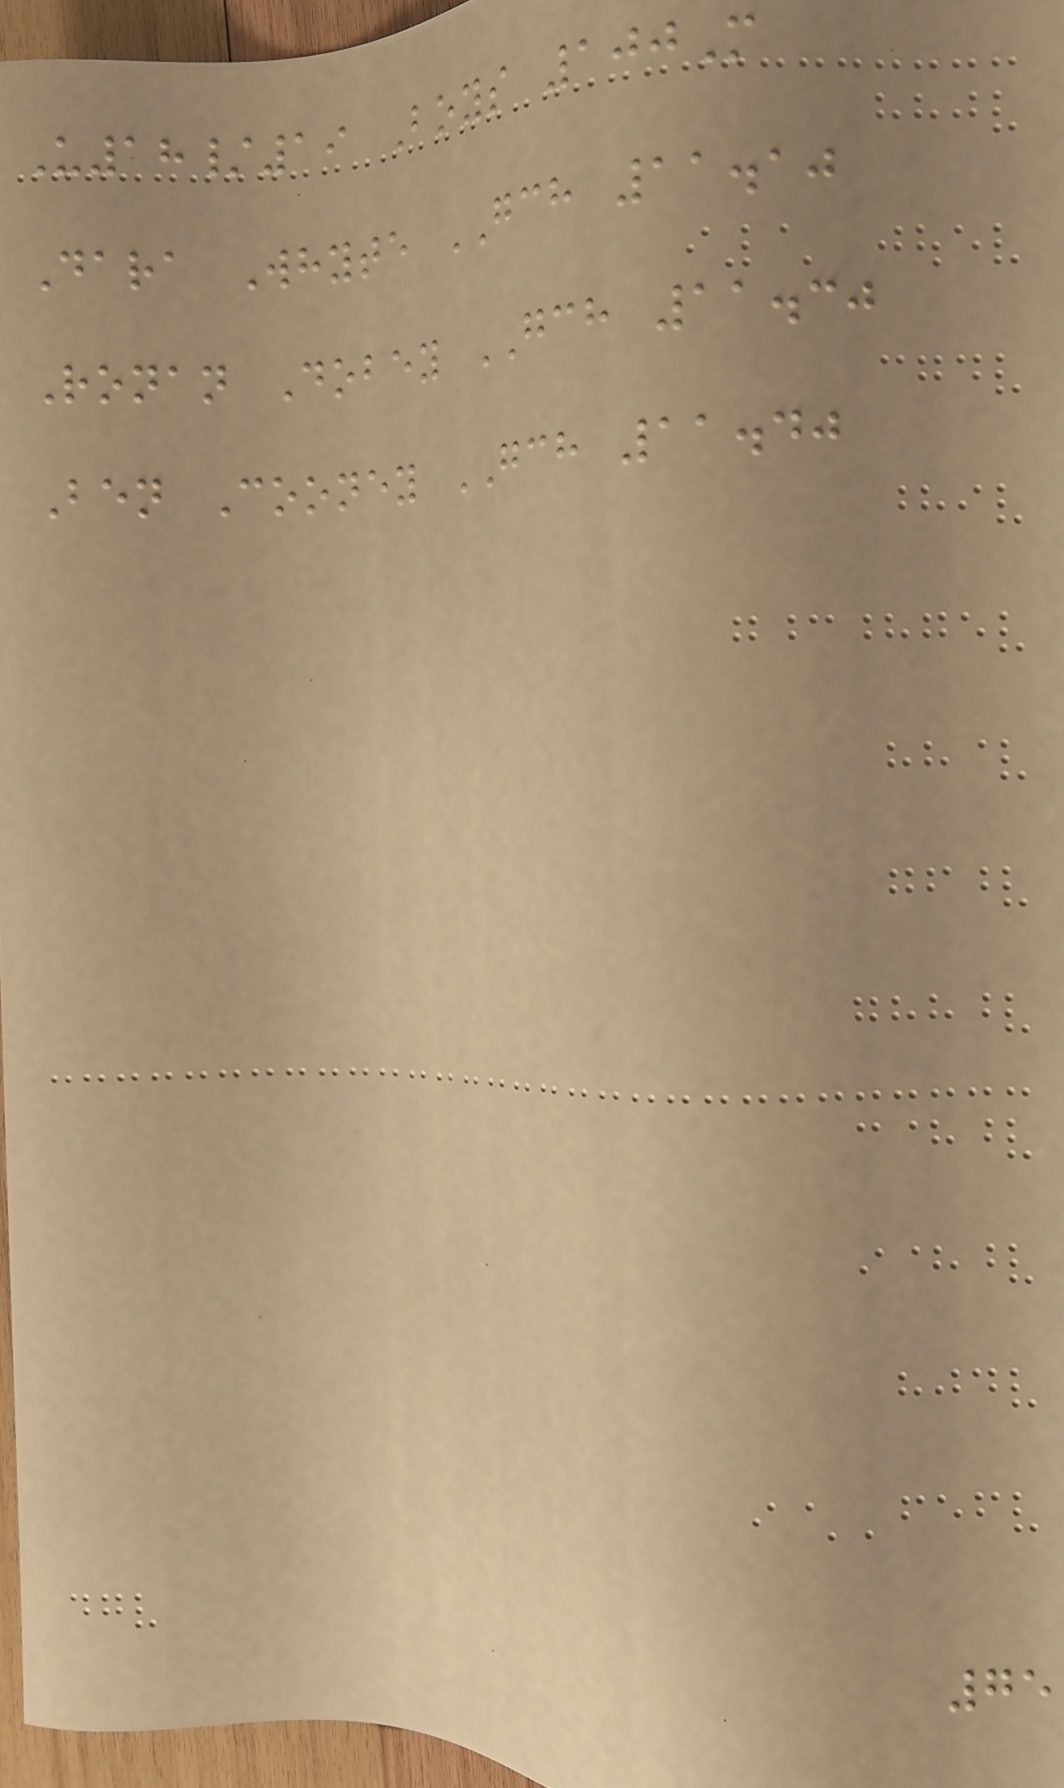U18/19 Boys 100M
Dara Whyte GCH 11.10
Ronan Dobey GCH 11.30
Ben Cooney GCH 11.40
75
